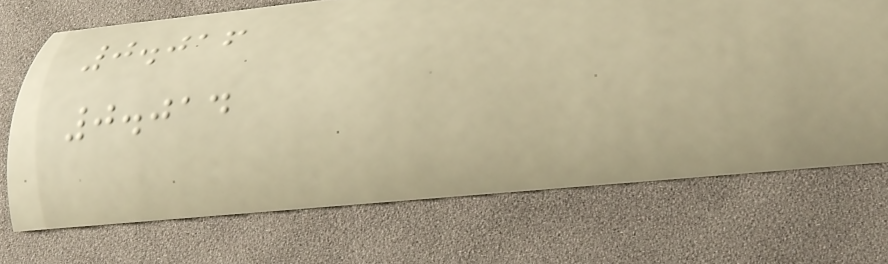0.016
0.014
